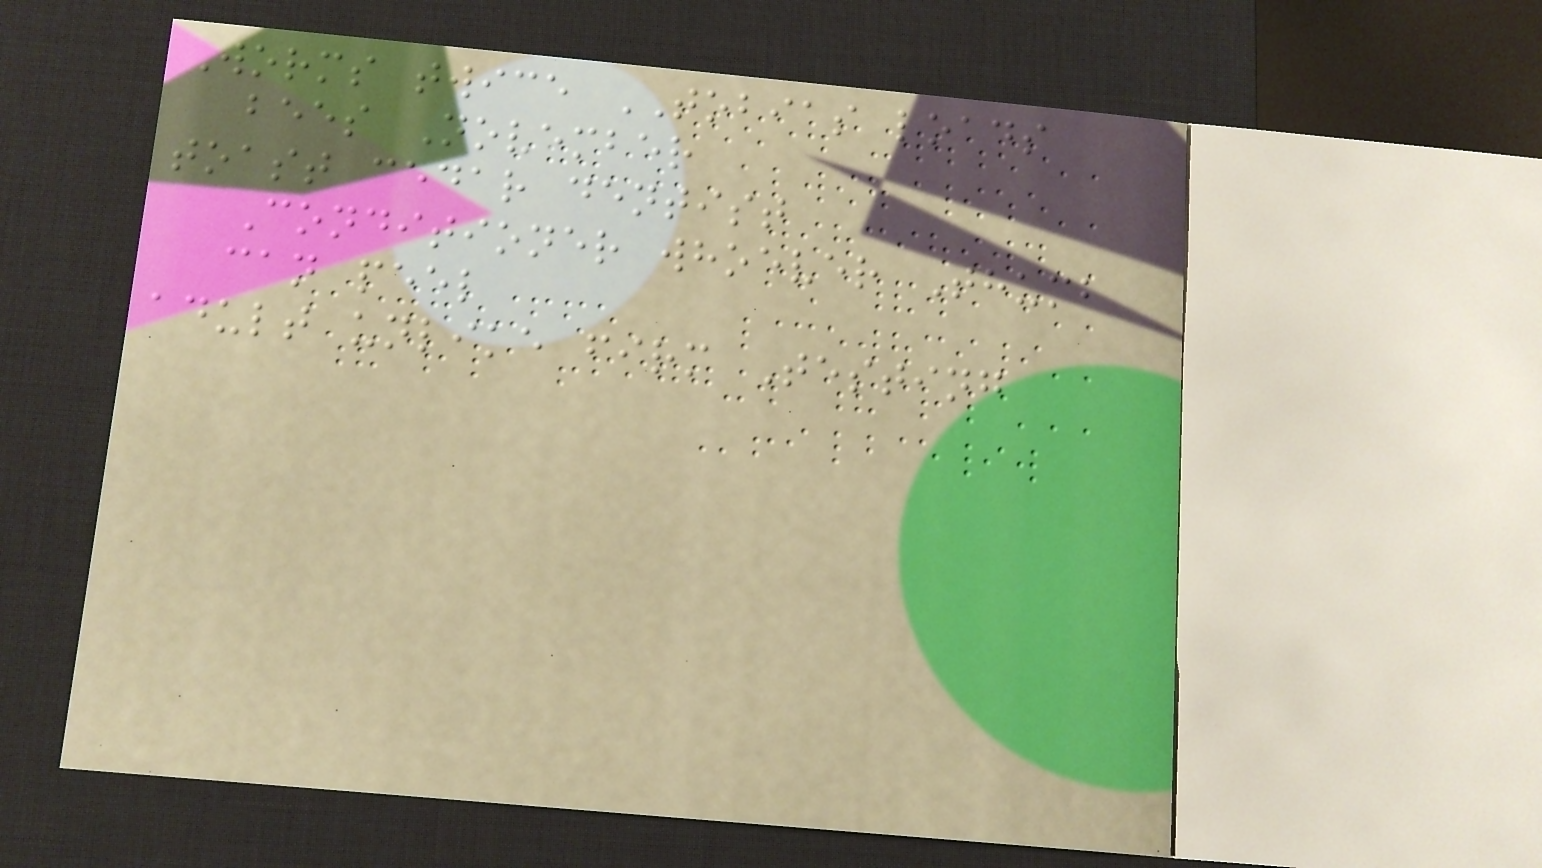Worms twice TOBIAS loads
bees November
toast cedar dentist
Conditioner whoever Thumb
can peel
adult unlike firm Testing
